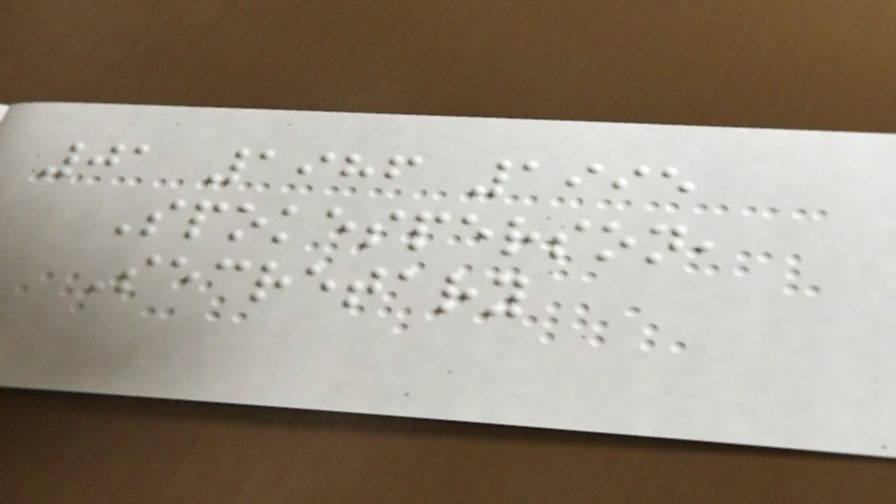01 1986 1995
Spokesperson,
Secretary
